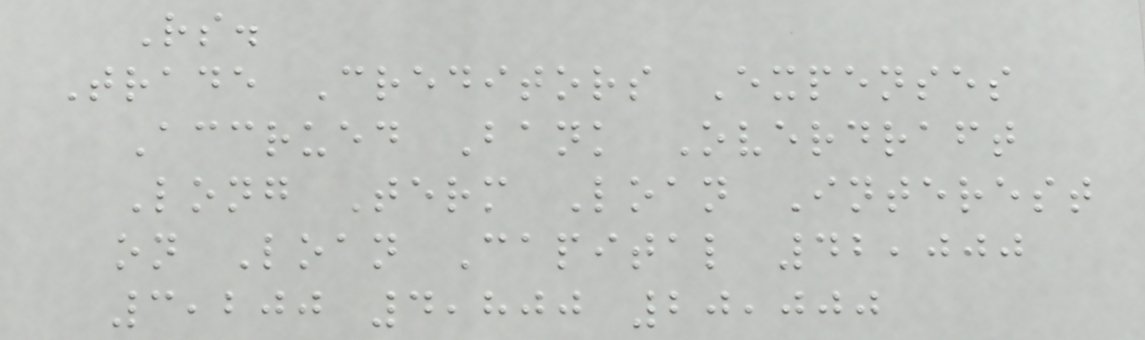Rs.
Trade Creditors Expenses
Accrued Bank Overdraft
Long Term Loan Interest
on Loan Capital 42,000
3,200 4,800 20,000
